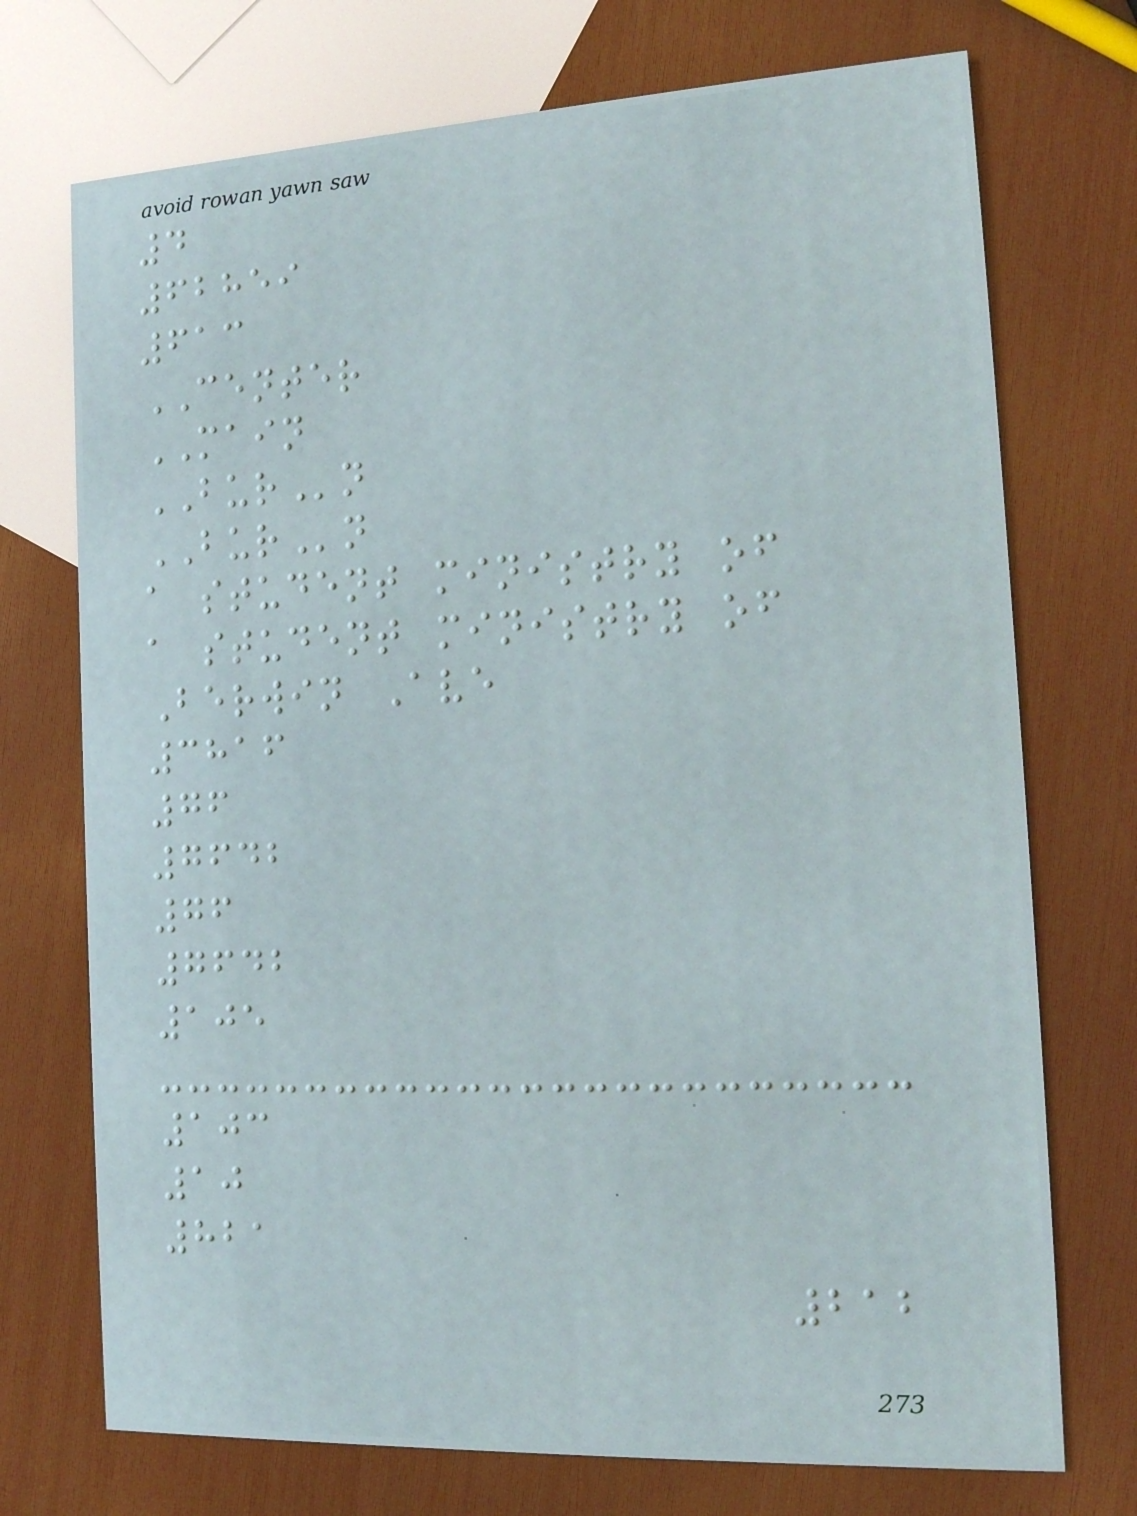4
62859
613
CENTER
MAIN
BURn
BURn
a student ministry of
a student ministry of
Berwin Ave
3816
76
7642
76
7642
105
103
10
821
212
